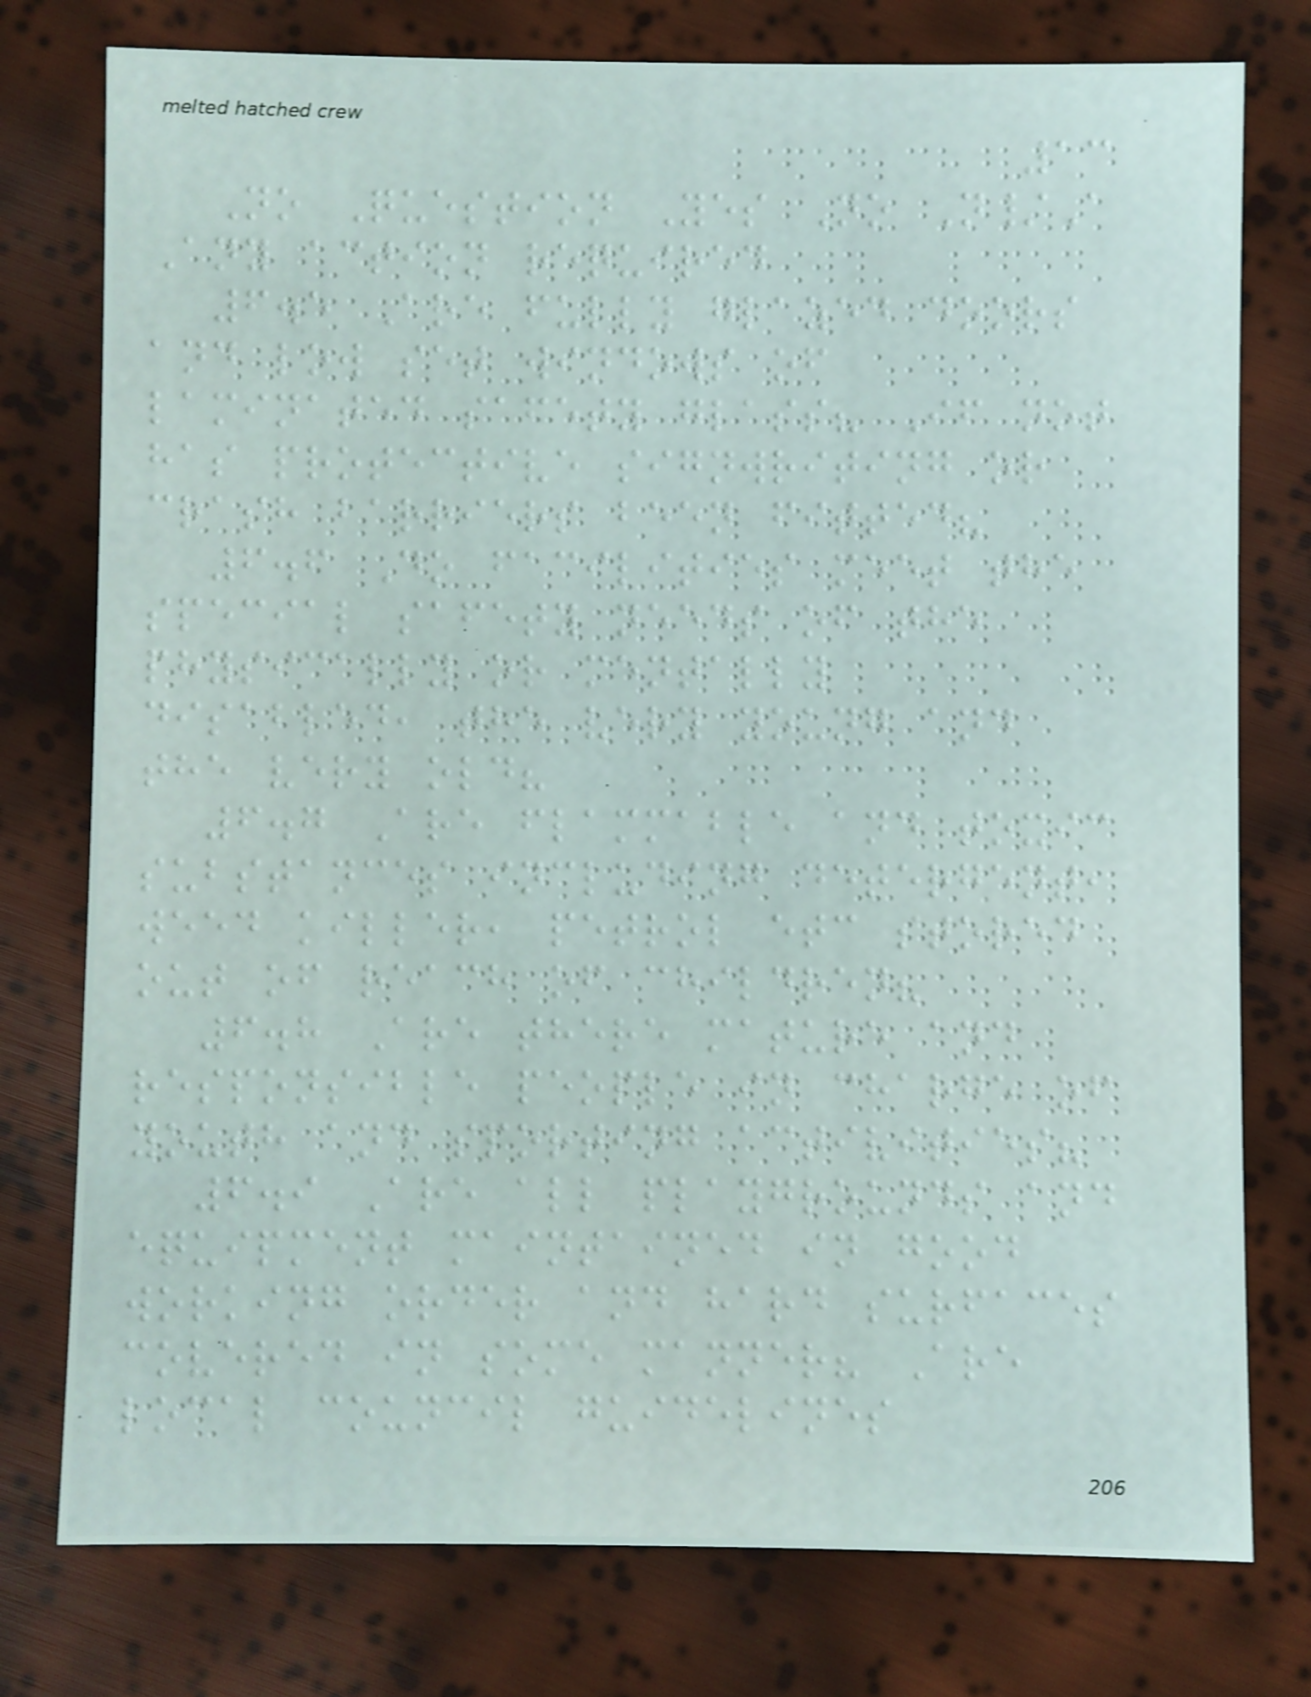13
No Question Yes No N/A
Any action required
6.5 Are fully glazed doors
and low set windows of
laminated safety glass? If not
has protective signwriting or
crash barriers been fitted?
6.6 Do facilities meet the
special safety needs of the
physically or mentally
disabled, the very young and
the very old?
6.7 Are flammable and toxic
substances including detergent,
weed killer, petrol etc stored
out of reach of children?
6.8 Are there mature and
responsible people in charge of
youth and sporting activities?
6.9 Are all playgrounds and
equipment maintained in good
working order and hard surfaces
covered in some manner? Are
local council guidelines
